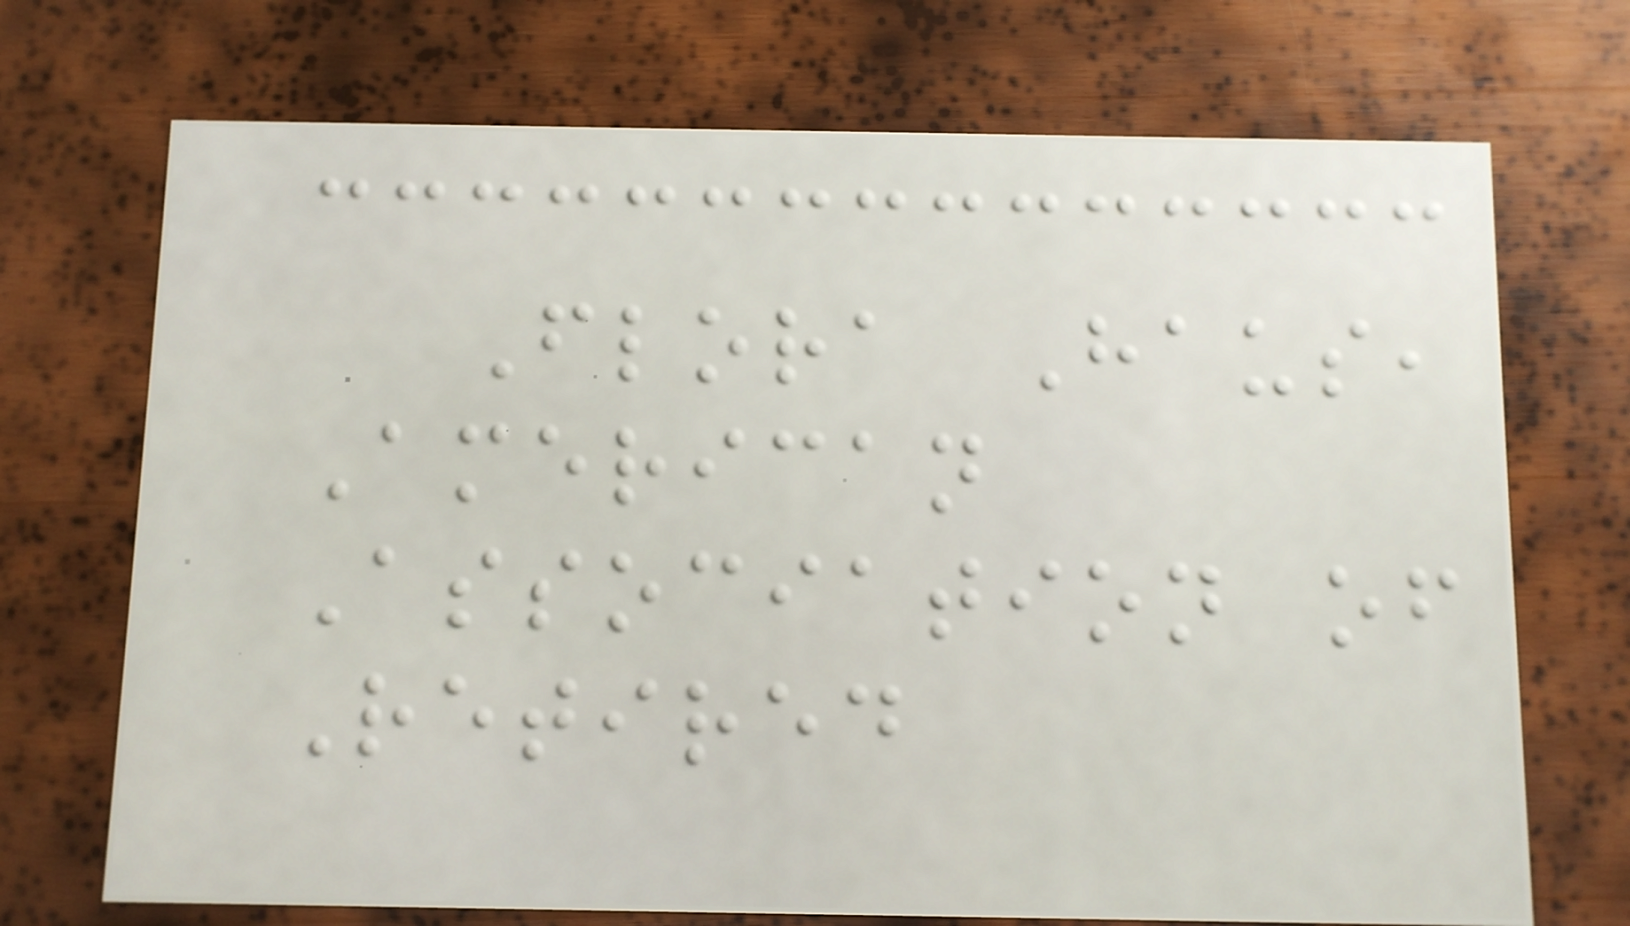Flora Haus,
American
Association of
Retired
